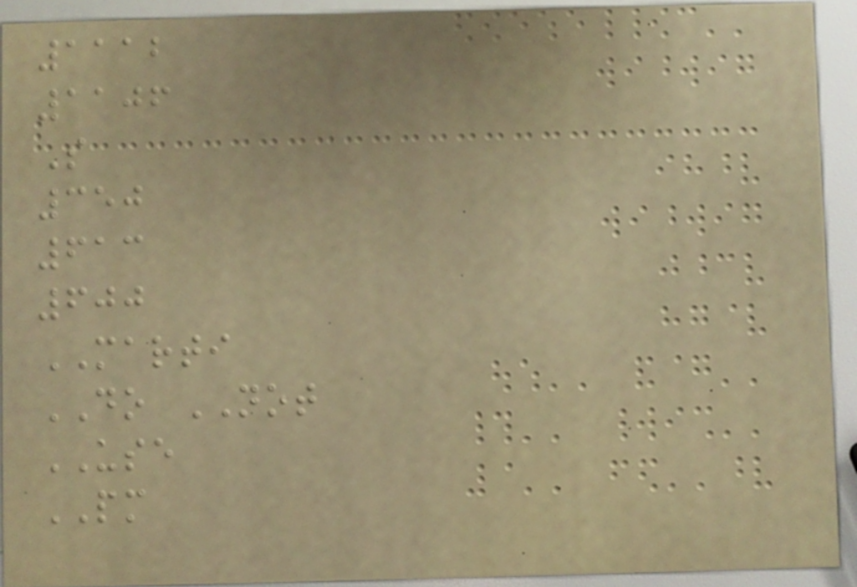1112
1106
S
350
613
600
MARTI
DO NOT
USE
PM
